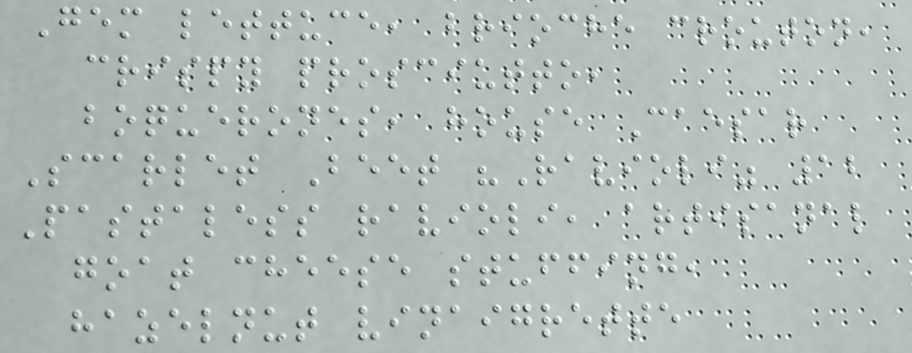Gem lettuce, brioche crouton,
crispy prosciutto,
boquerones, house Caesar
Scarlet Beet "Ravioli" 12
Pastaless ravioli, artisanal
goat cheese stuffing,
hazelnut vinaigrette
